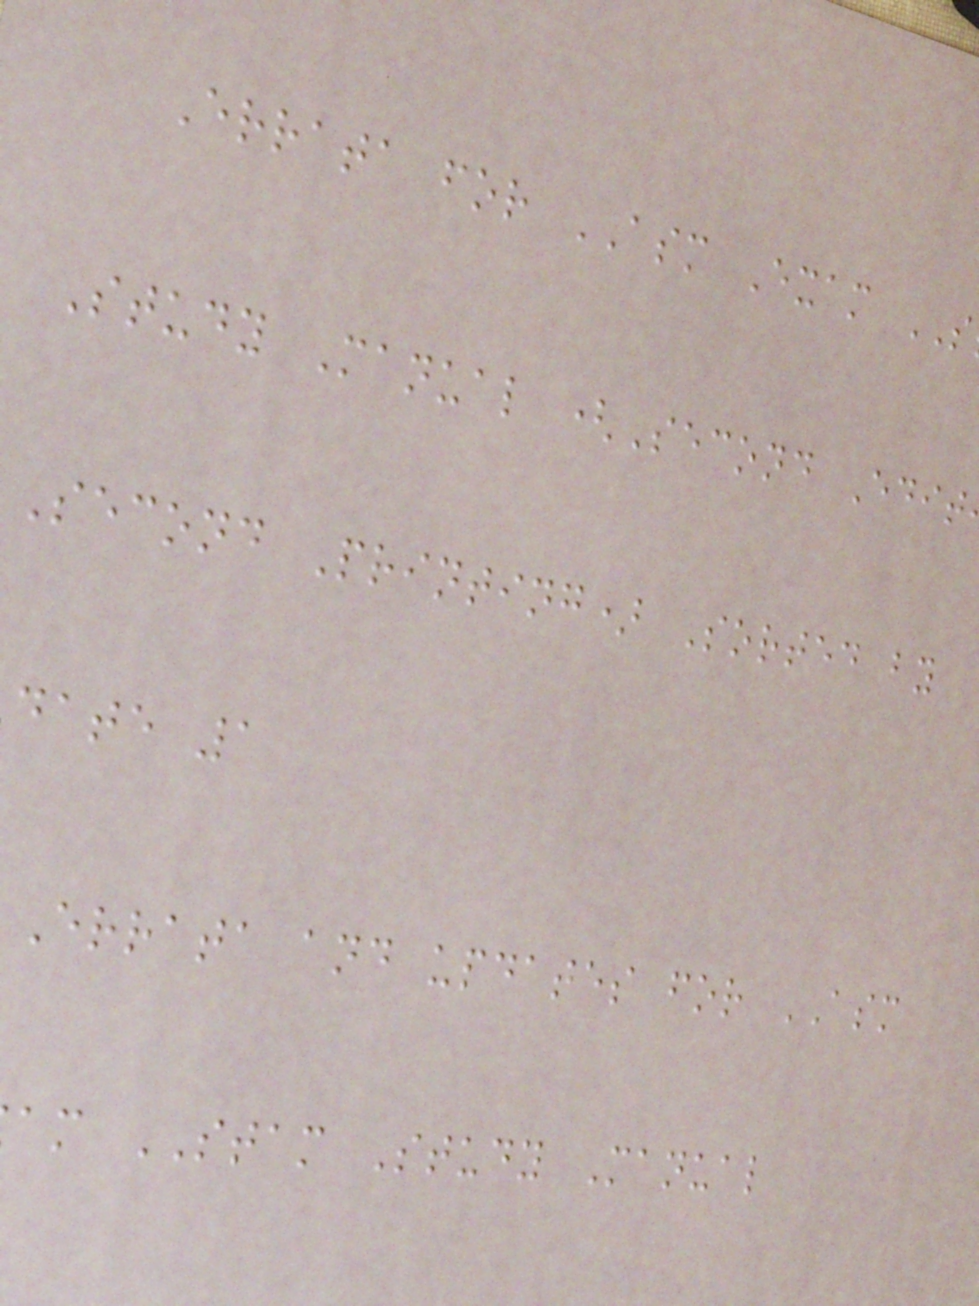Errata for ASM Exam
Study Manual (Second Edit
Second Printing) Sorted by
date 1
Errata and updates for ASM
am STAM Study Manual
